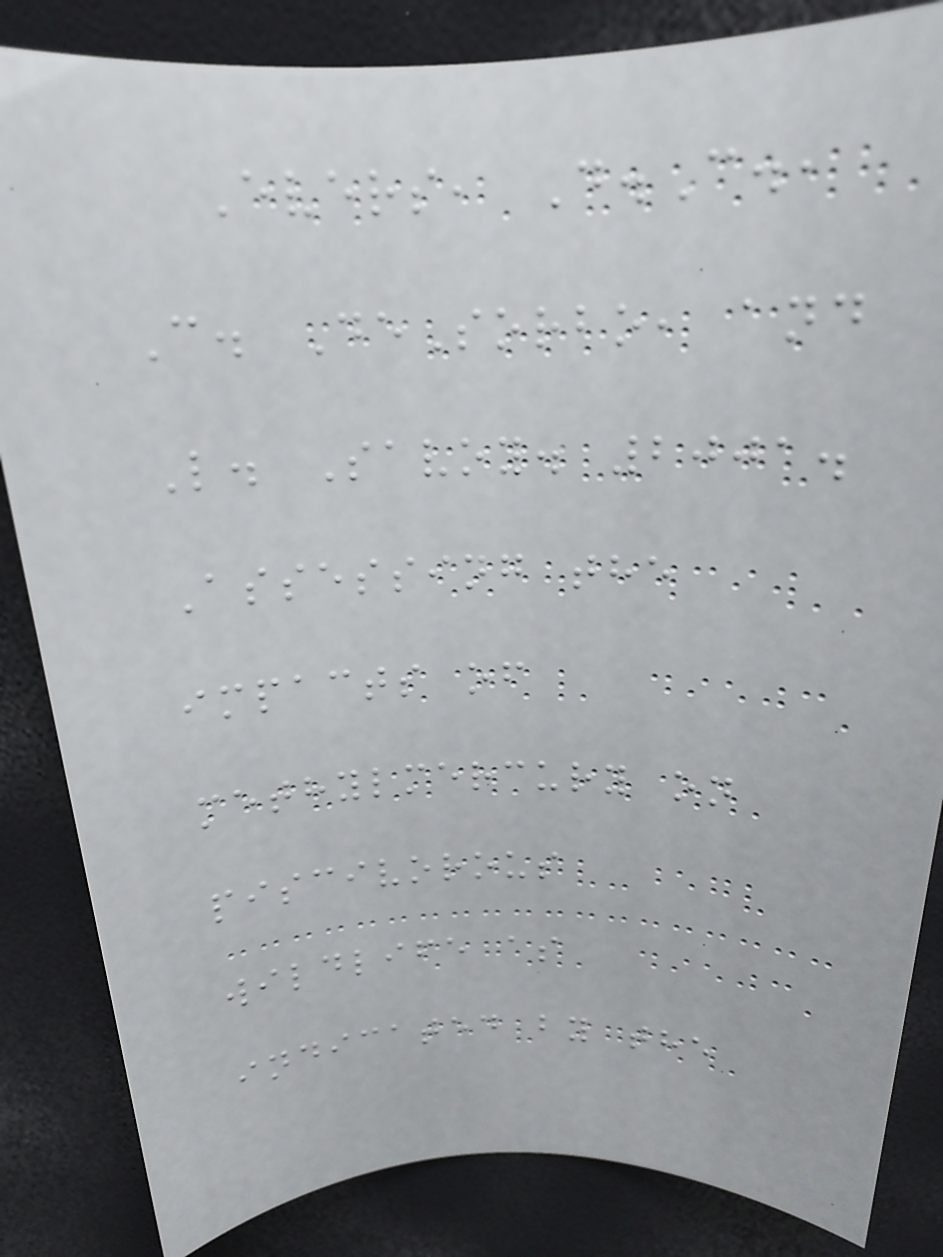Evers, D.C.,
C. DeSorbo, and
L. Savoy. 2001.
Assessing the
impacts of
methylmercury on
piscivorous
wildlife as
indicated by the
